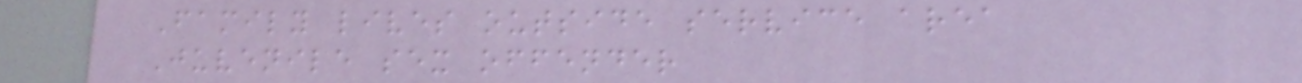Family lives outside service area
Juvenile sex offender
